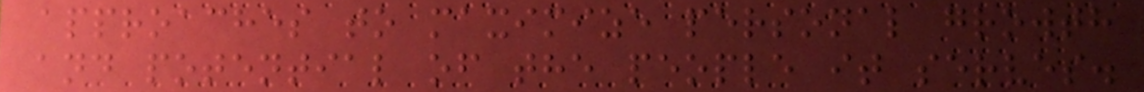approaches to maximize personal growth
and potential of the people it serves.
